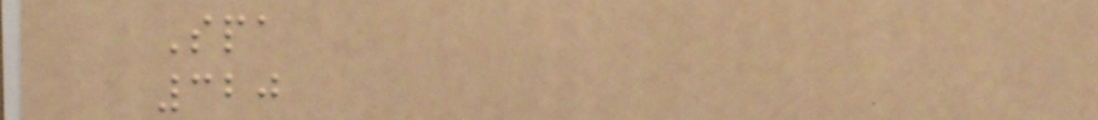Spa
320
